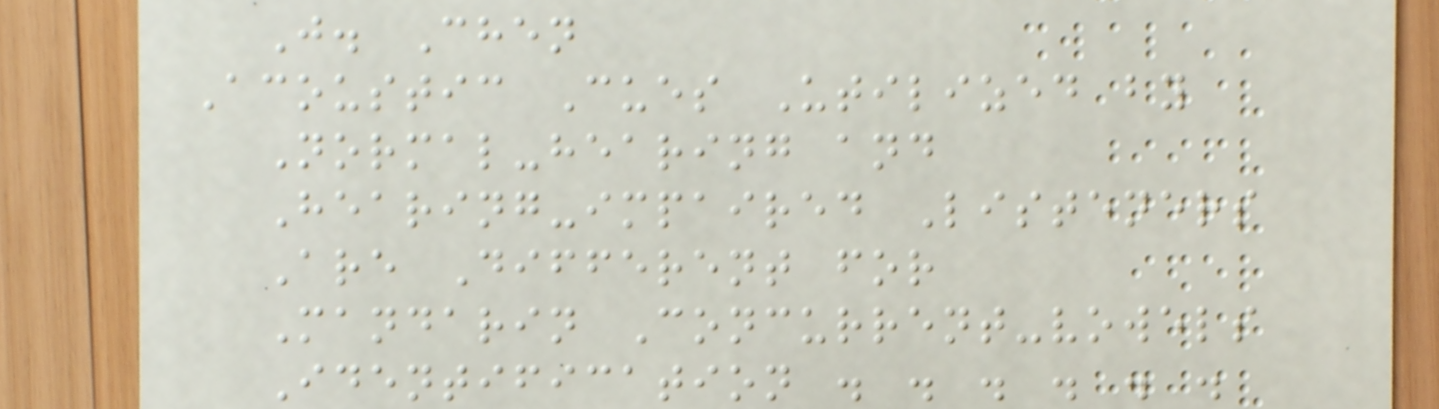J. Chen
Acoustic Cues Utilized by
Normal-hearing and
Hearing-impaired Listeners
Are Different for
Mandarin Concurrent-vowels
Identification . . . . . .
